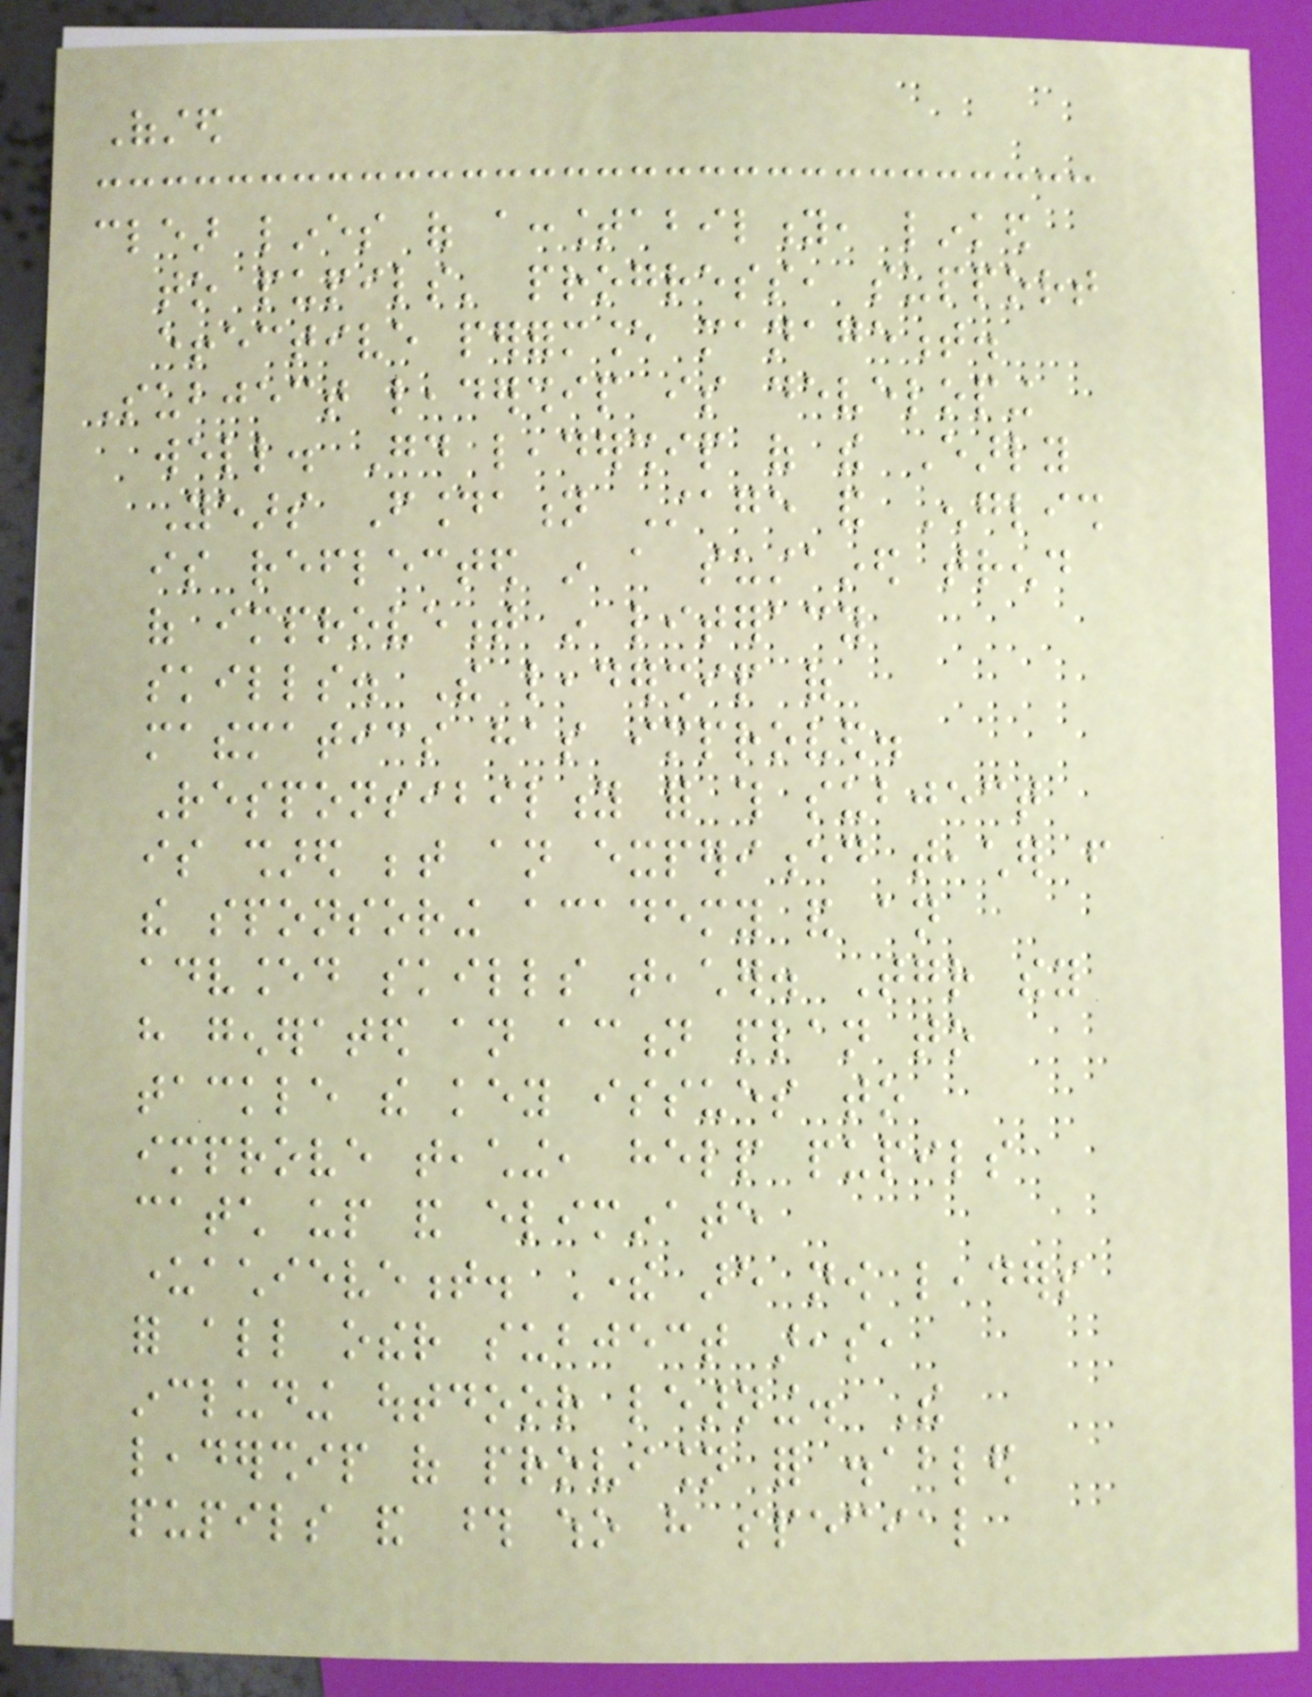Ofsted
clear lines of accountability, linked
to pupils' progress, support
effective performance management.
Subject leadership is developing
well. Good leadership of the Early
Years Foundation Stage and English
is reflected in a sustained trend
of improvement in literacy
skills. The leadership of
mathematics has improved.
Responsibility for this subject
is shared between an experienced teacher from
the sponsoring academy and an
advanced skills teacher. Together they
have generated an action plan to
tackle the key issues to
improve teaching, help pupils
catch up and eliminate
underachievement. There are now leaders
for all other subject areas,
including outdoor learning. The
leadership of provision for disabled
pupils and those who have special
